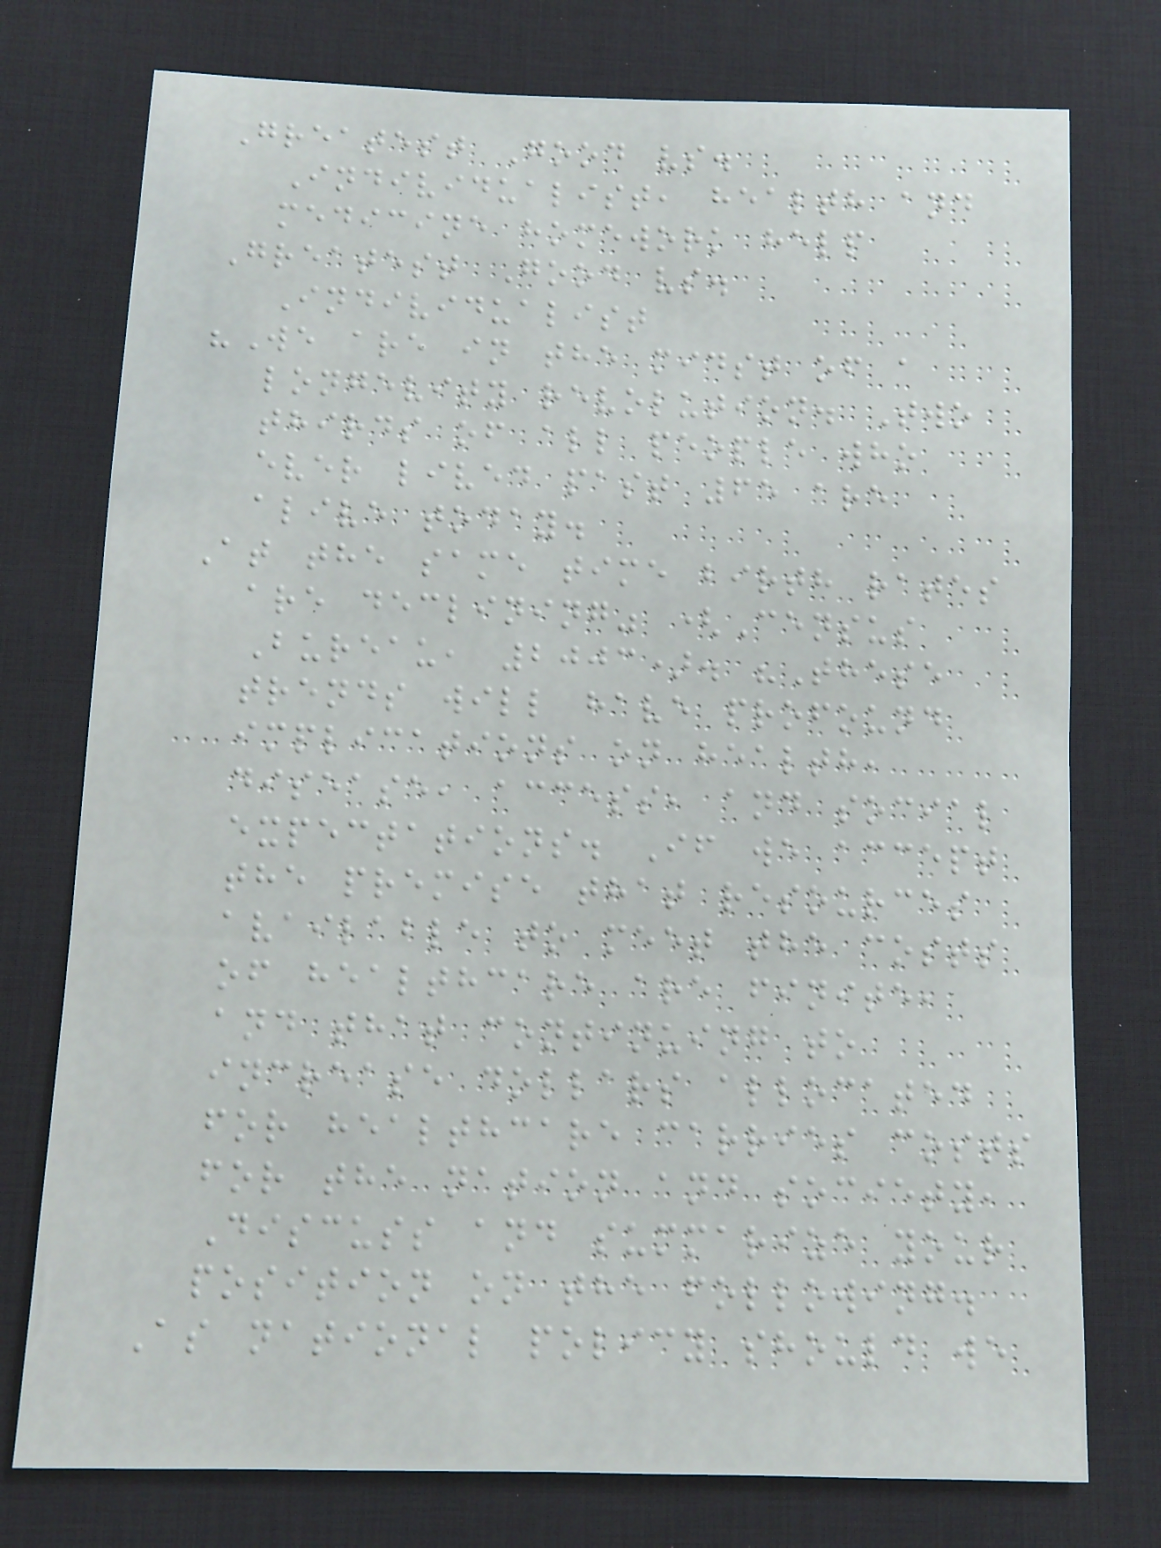Greatest Good vs.
Individualist, health and
medicine homework help
Greatest Good vs.
Individualist
"We are in the midst of a
longevity revolution. Two
thirds of all people who
ever lived past 65 are
alive today.
At the same time birth rates
are declining" (Census
Bureau, 2003). "These
trends will have profound
implications on health,
disease, access, and social
expectations. If we accept
the premise that resources
available to meet the costs
of healthcare are finite,
and that continuing to
increase dollars allocated
for healthcare carries costs
for the nation and society,
Discuss and summarize your
position on the following.
As national policy should we
